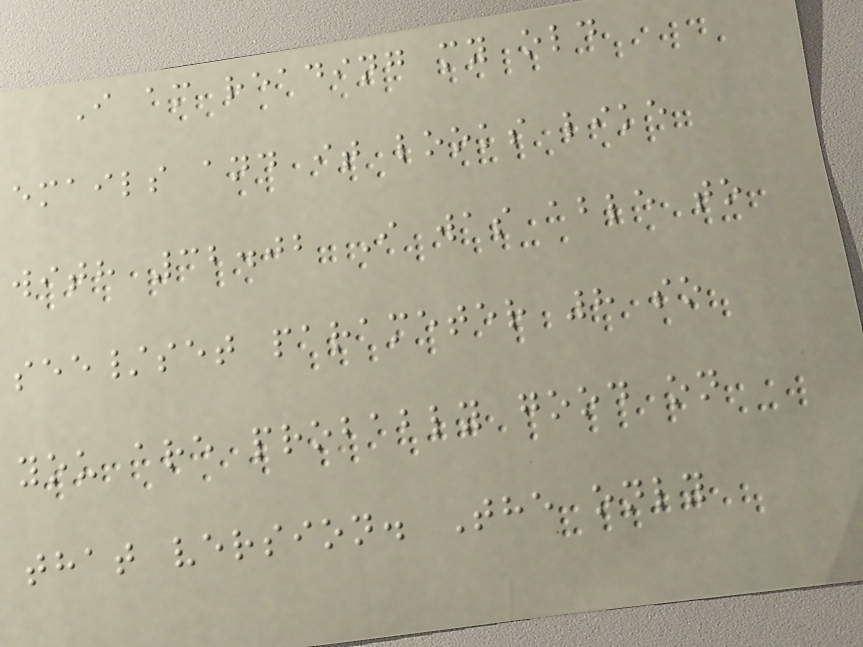I am reading my old
emails and it looks like
with 32.02 I was able to
see/set parameter 8 so
you are probably good on
that version. The only
